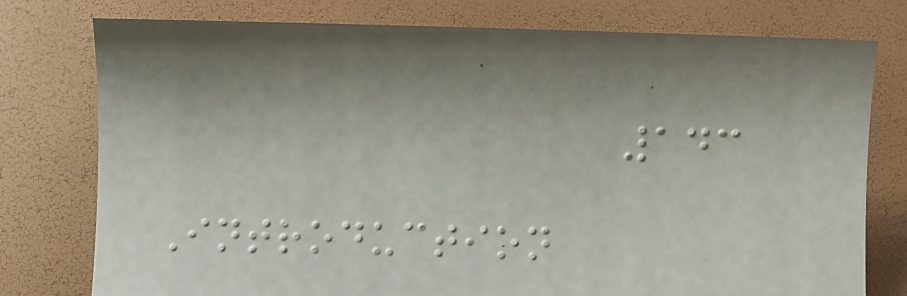143
Introduction
